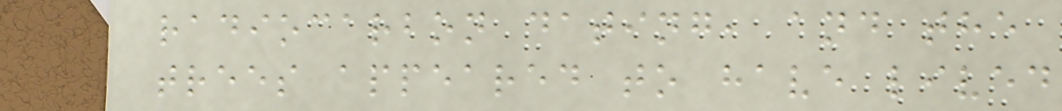radiocarbon dating, and the
trees appeared to have lived
